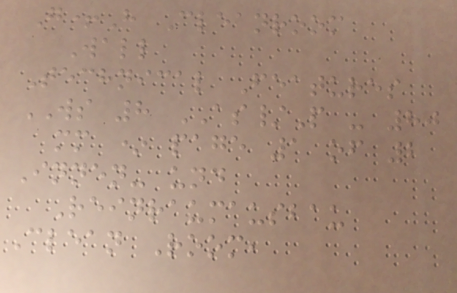G+H Cleanroom
Wall
Technical Features
WS 8 AS/P - 80
mm * page 1 of 2
Innen- und
Reinraumausbau
Clean Room,
